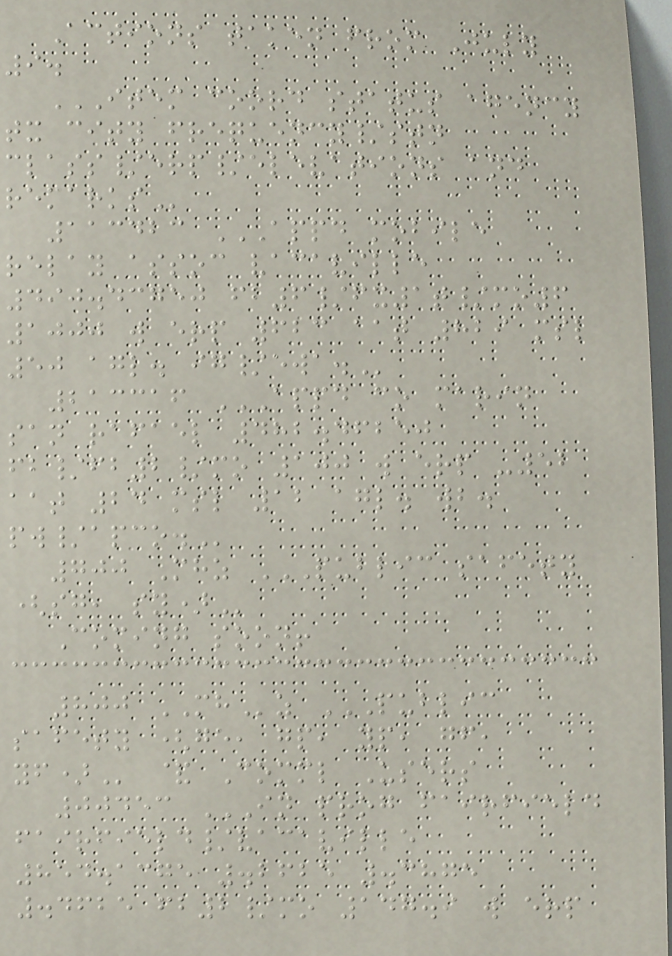Actions taken from July
9.
ITEM COORD STATUS AGENCY
TX CITY FREQUENCY/STN
CLASS/ERP/ELEVATIONS AND
REMARKS
113423 APPD MOBILE
RELAY ASSOC VACAVILLE
490.43750 FB6/FX1T/MO6
1000 W ERP 623 AAT 829 MSL
50 AGL. IG/EWA.
213316 APPD CO MARIN
SAN RAFAEL 482.46250
FB/FB2/MO 100 W ERP -52
AAT 24 MSL 12 AGL. WB.
PW/APCO.
700 Mhz PUBLIC SAFETY
(SG, SY)
Coming soon!
800 MHz PUBLIC
SAFETY (GE, GP, YP, GF,
YF) & Comml Users
00453 IN PROG FAIRFIELD
FAIRFIELD/VACAVILLE
854.1375 .2625 .3875
.4625 FB2/MO 147.9 W ERP
